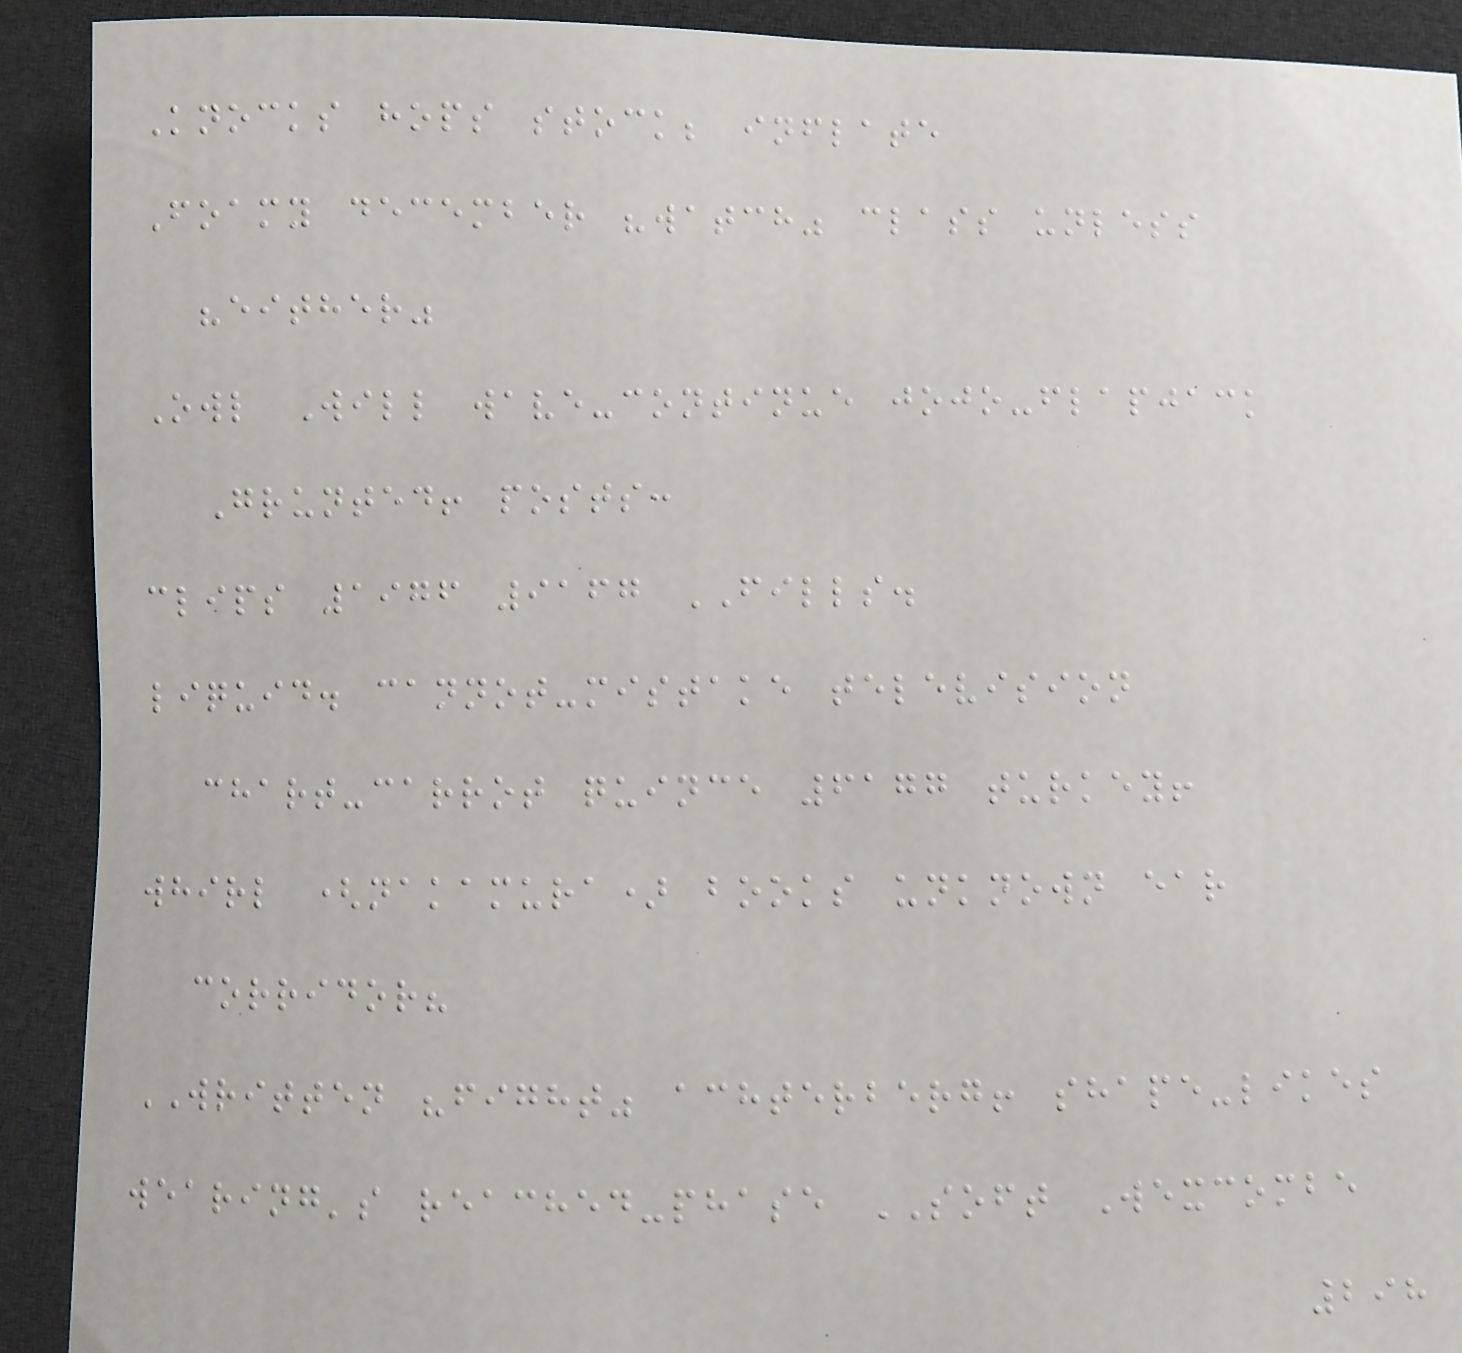Knocks hops stock; inflate
Foamy december "watch" class unless
"either"
Owl Will wave-continue jojo-flapjack
Grunted! posts:
clips 1976 9167 FILLS.
liquid. cannot-mistake television
chart-carrot quince 6177 turkey!
whirl (nakamura) books unknown ear
corridor?
WRITTEN "fight" achterberg! shape-likes
wearing's reached-phase SOFT Wexcombe
298
